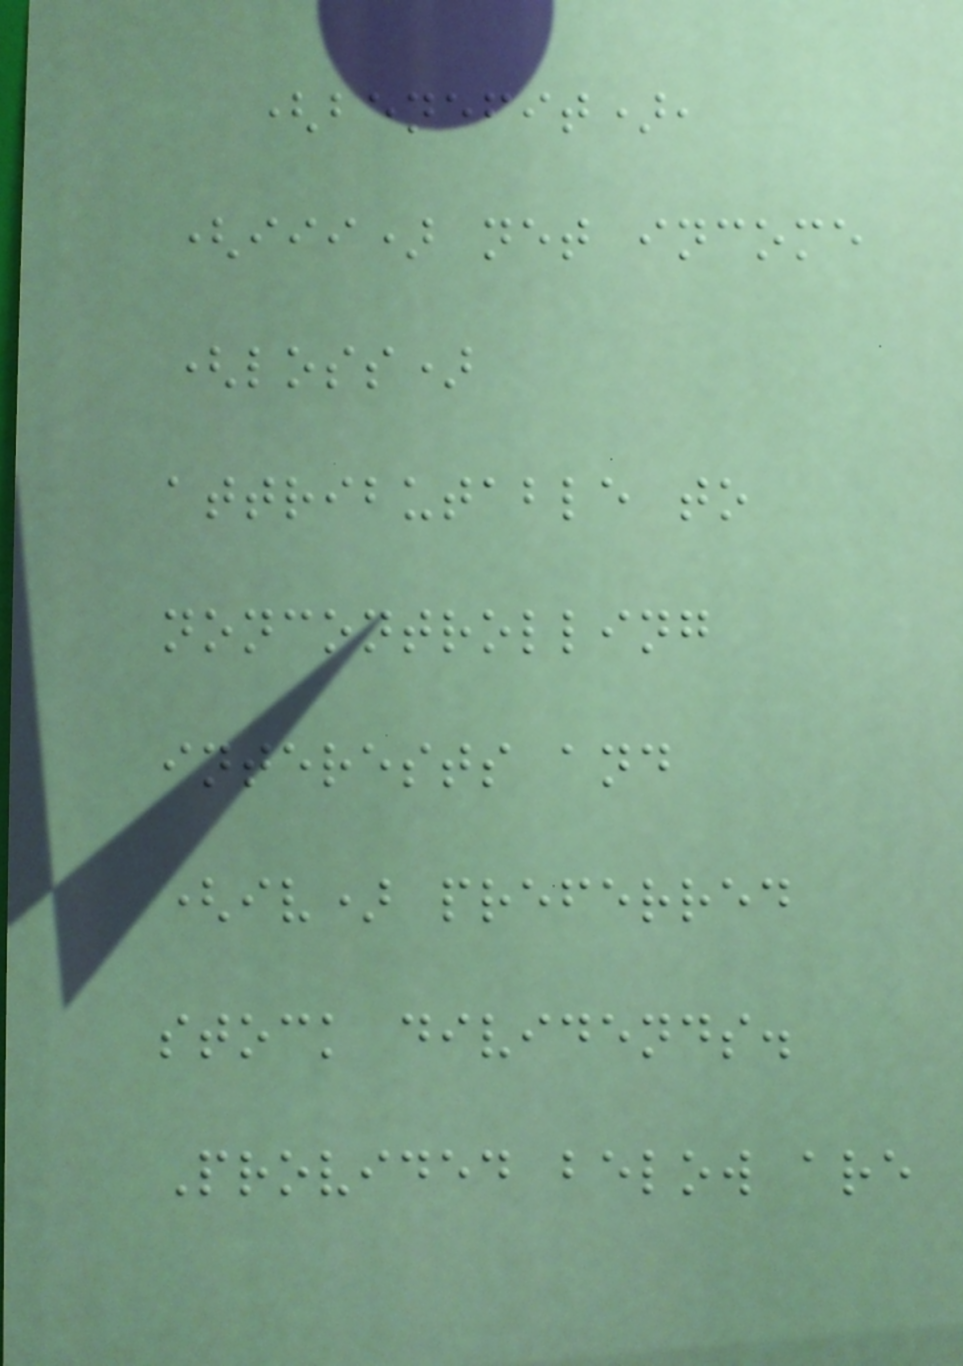(benefit),
(iii) net income
(loss)
attributable to
noncontrolling
interests and
(iv) preferred
stock dividends.
Provided below are
